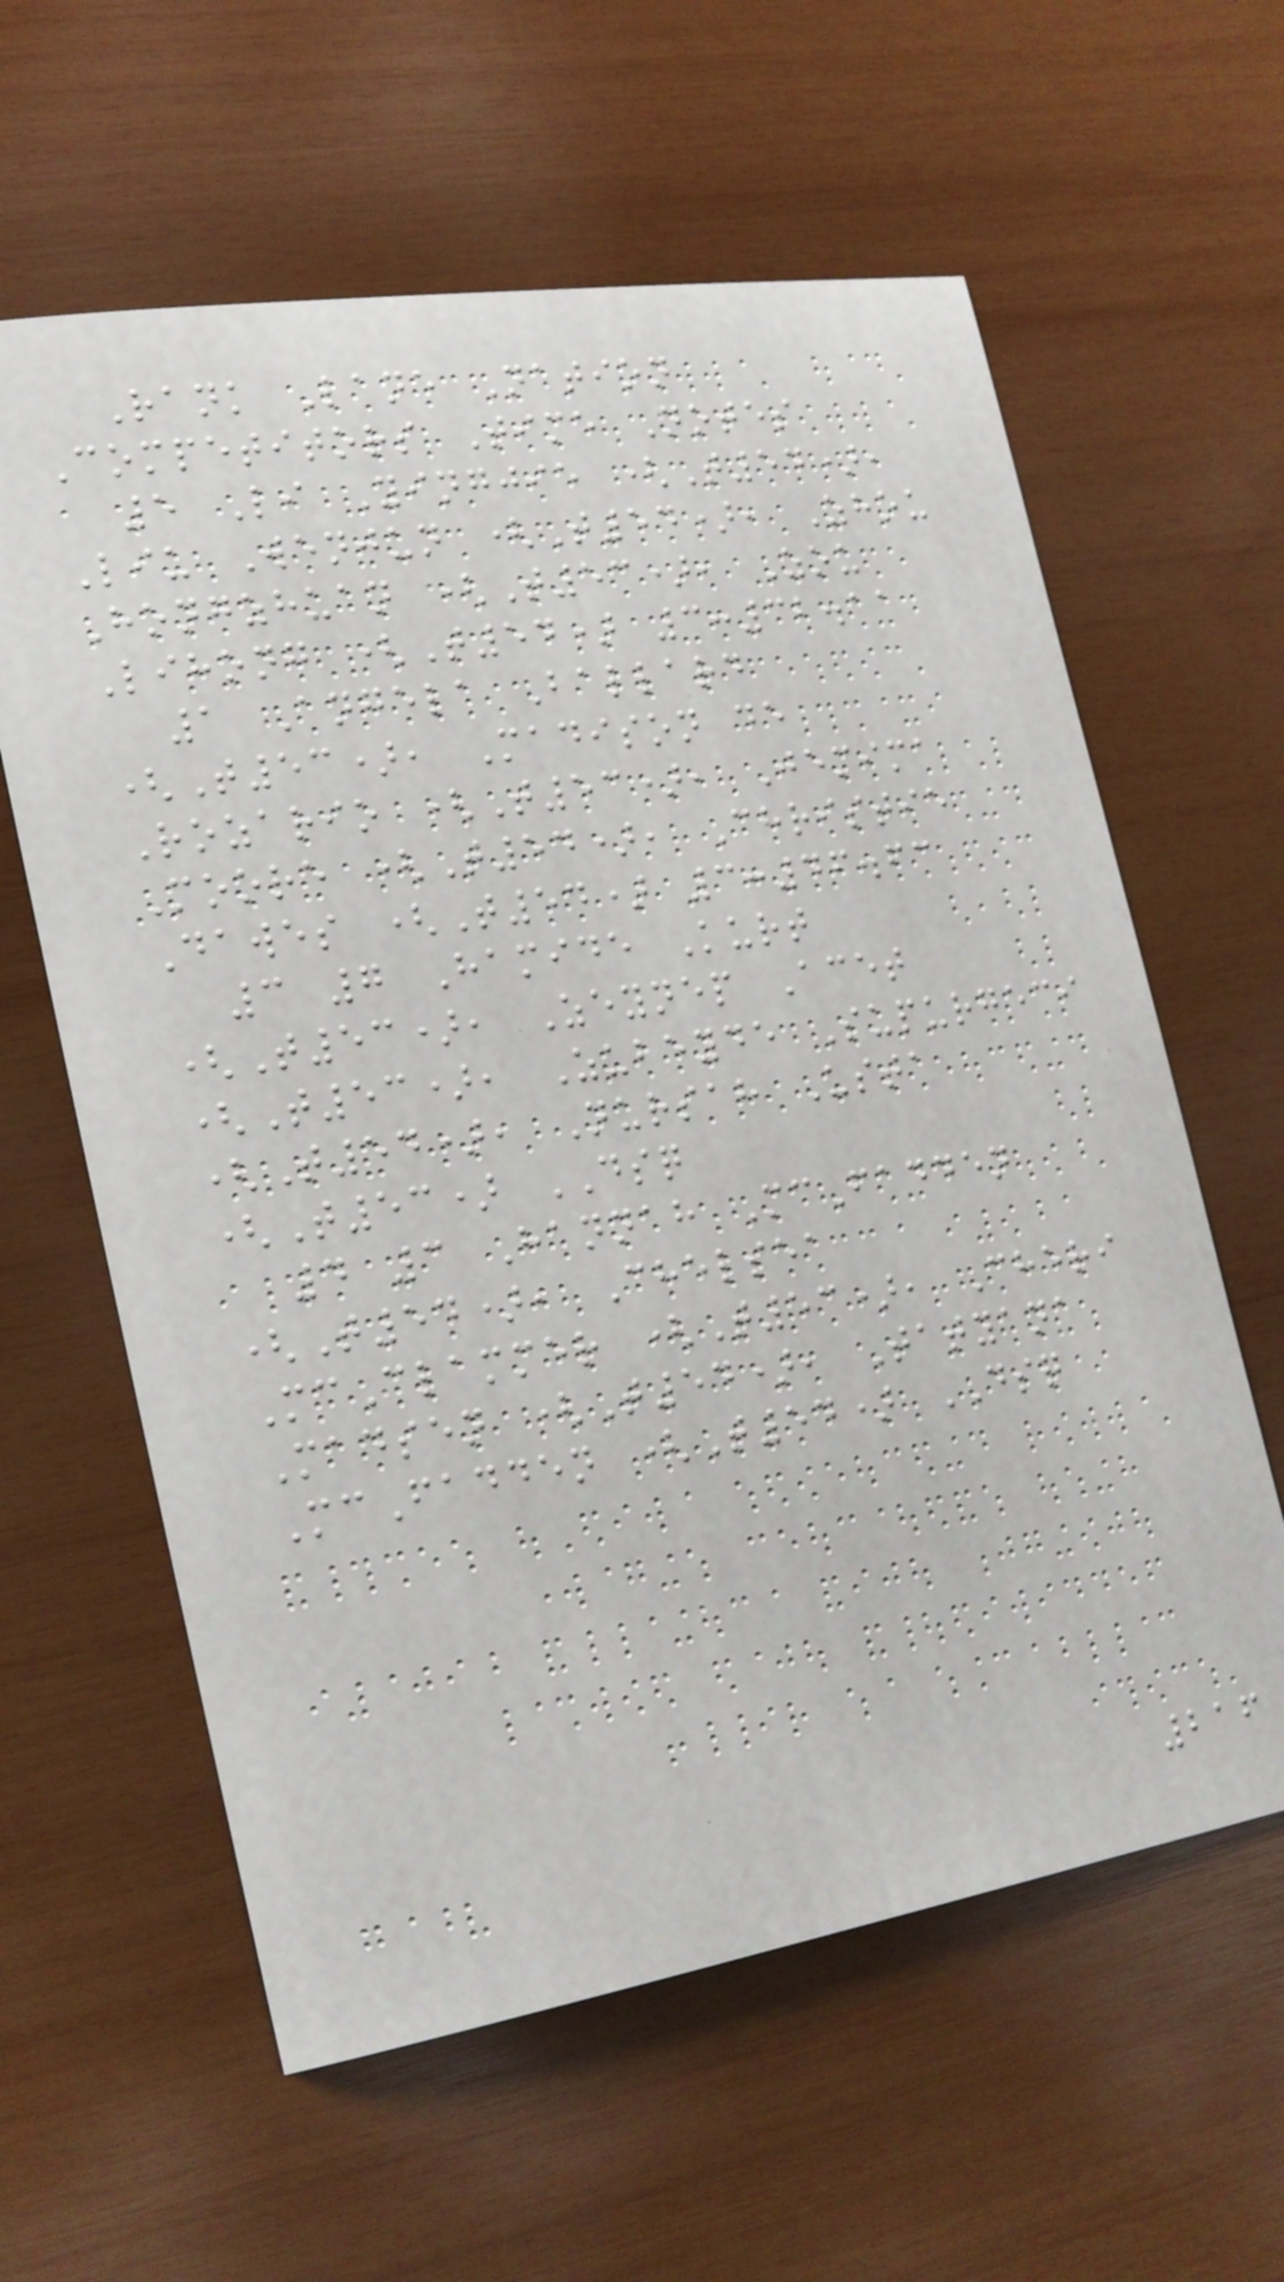Rank Lane Nation
Competitors Time Notes
5 Li Yingjie (T54),
Liu Wenjun (T54), Zhou
Hongzhuan (T53), Zou
Lihong (T54) 3:32.11
1 Angela Ballard
(T53), Madison de
Rozario (T53), Jemima
Moore (T54), Christie
Dawes (T54) 3:46.63
3 7 Hamide Kurt
(T53), Zeynep Acet
(T53), Zubeyde Supurgeci
(T54), Nursah Usta
(T53) DSQ
4 3 Hannah McFadden
(T54), Chelsea
McClammer (T53), Cheri
Madsen (T54), Tatyana
McFadden (T54) DSQ
216
